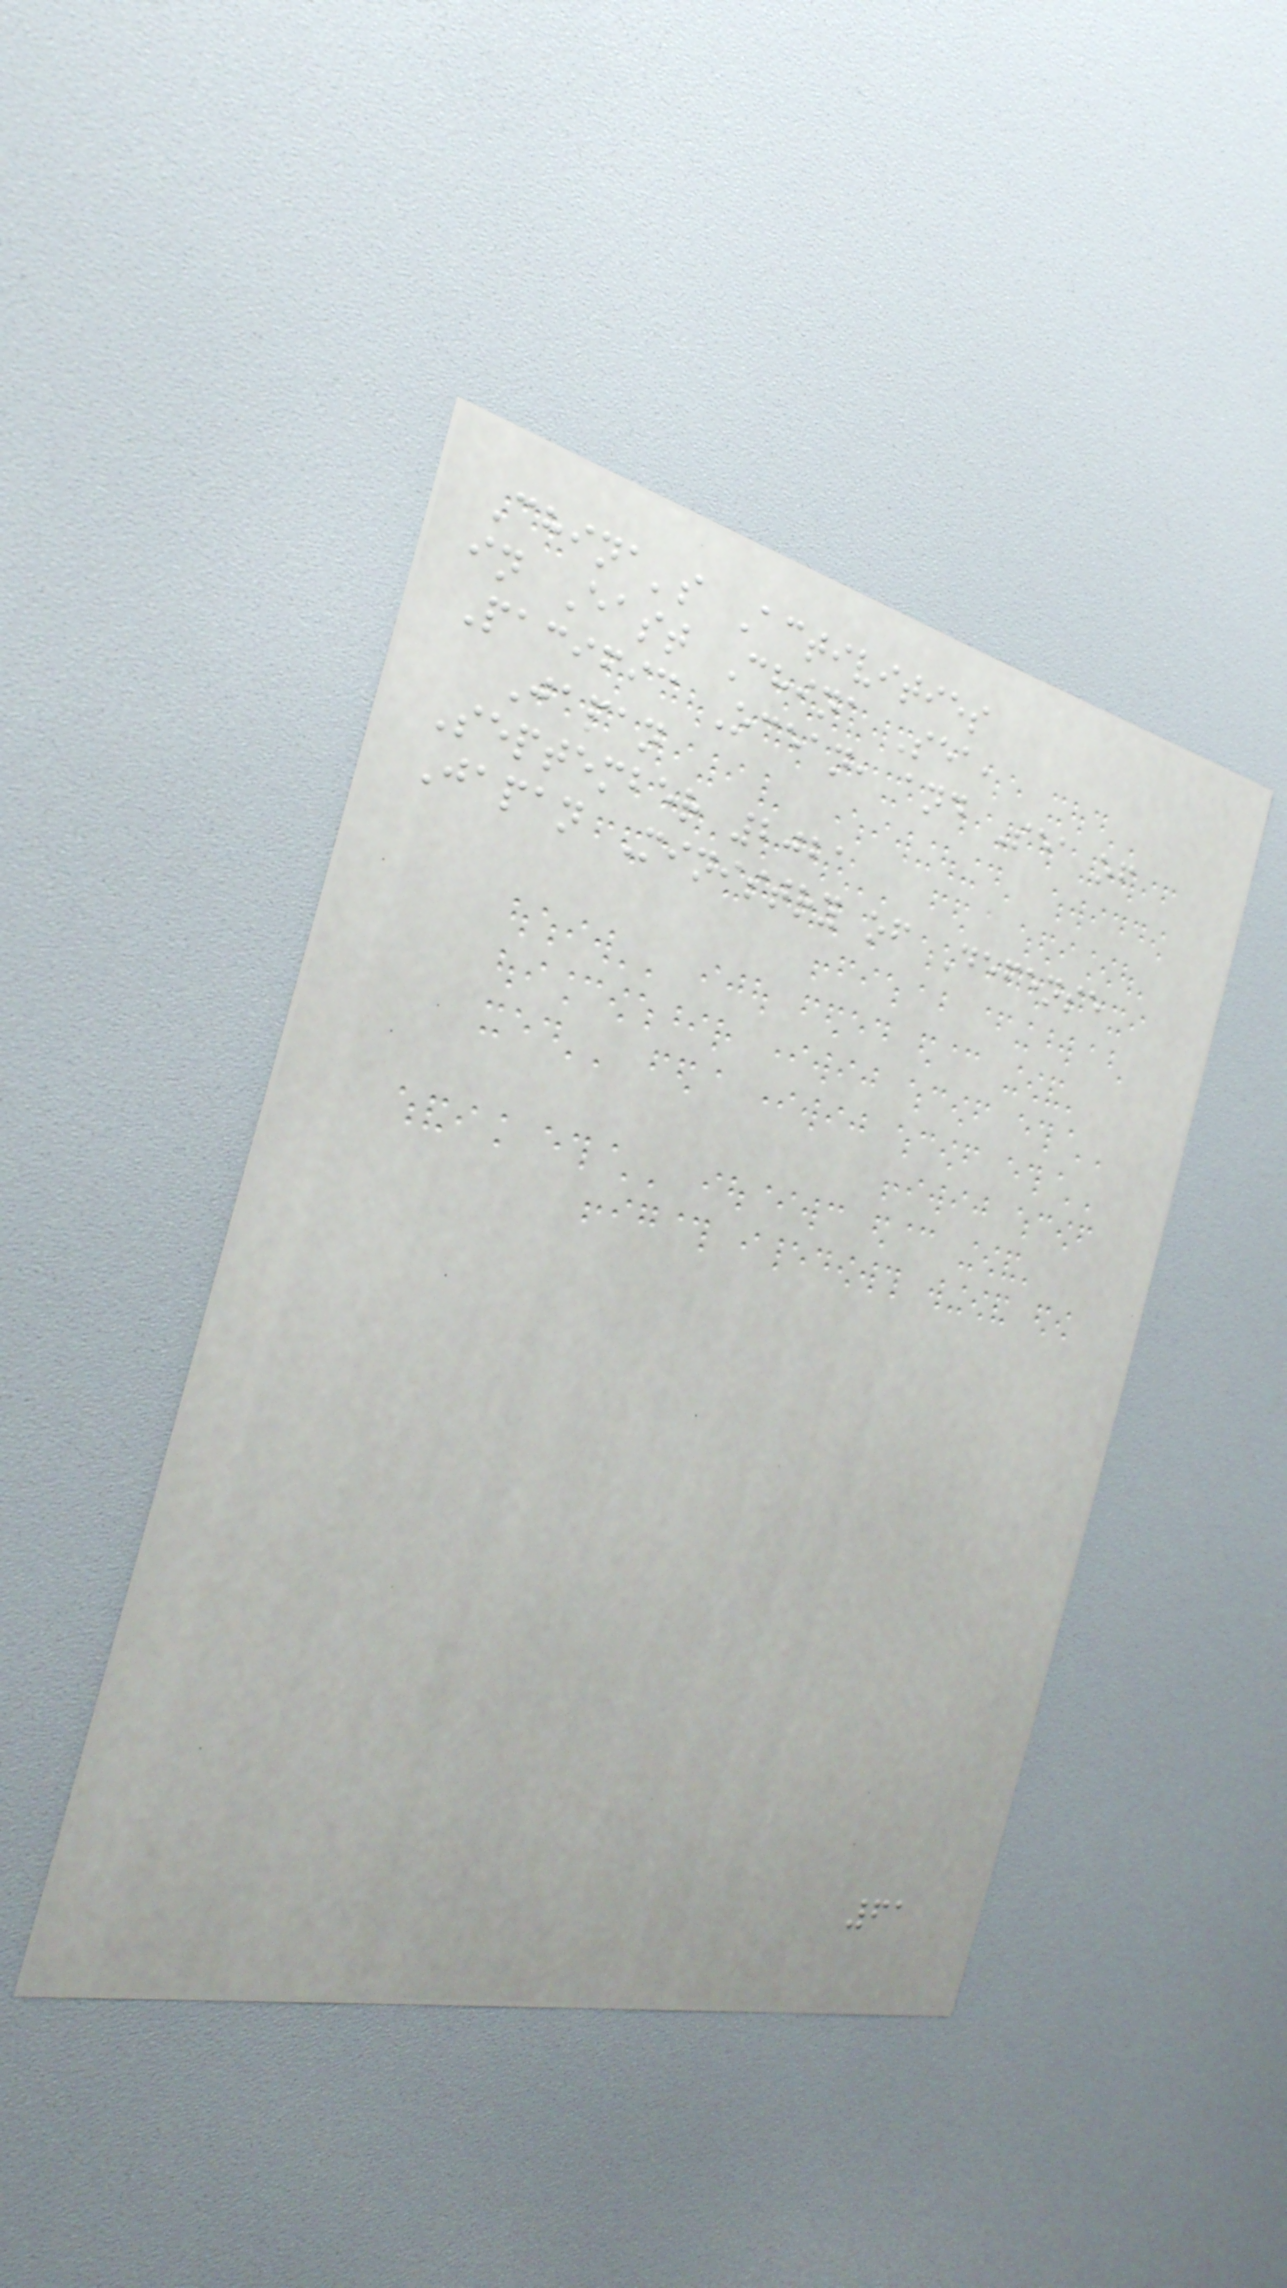China's Activities
in East China Sea,
Pacific Ocean, and Sea of
Japan
September 2021
Japan Ministry of Defense
61
